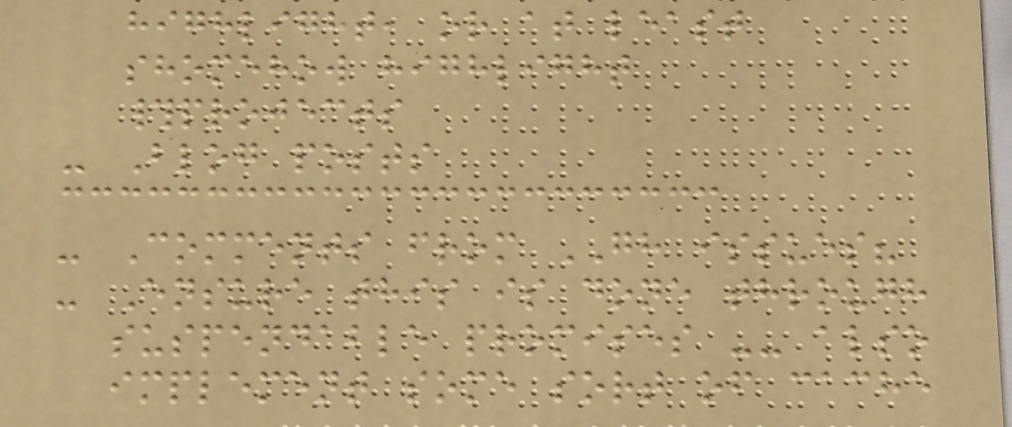highlight, or at least
shomehow highlight
#projects
- Blog posts
- Comments from GH issues?
- Ensure this is done through
suspendable promises -- also
implement some sort of cache
